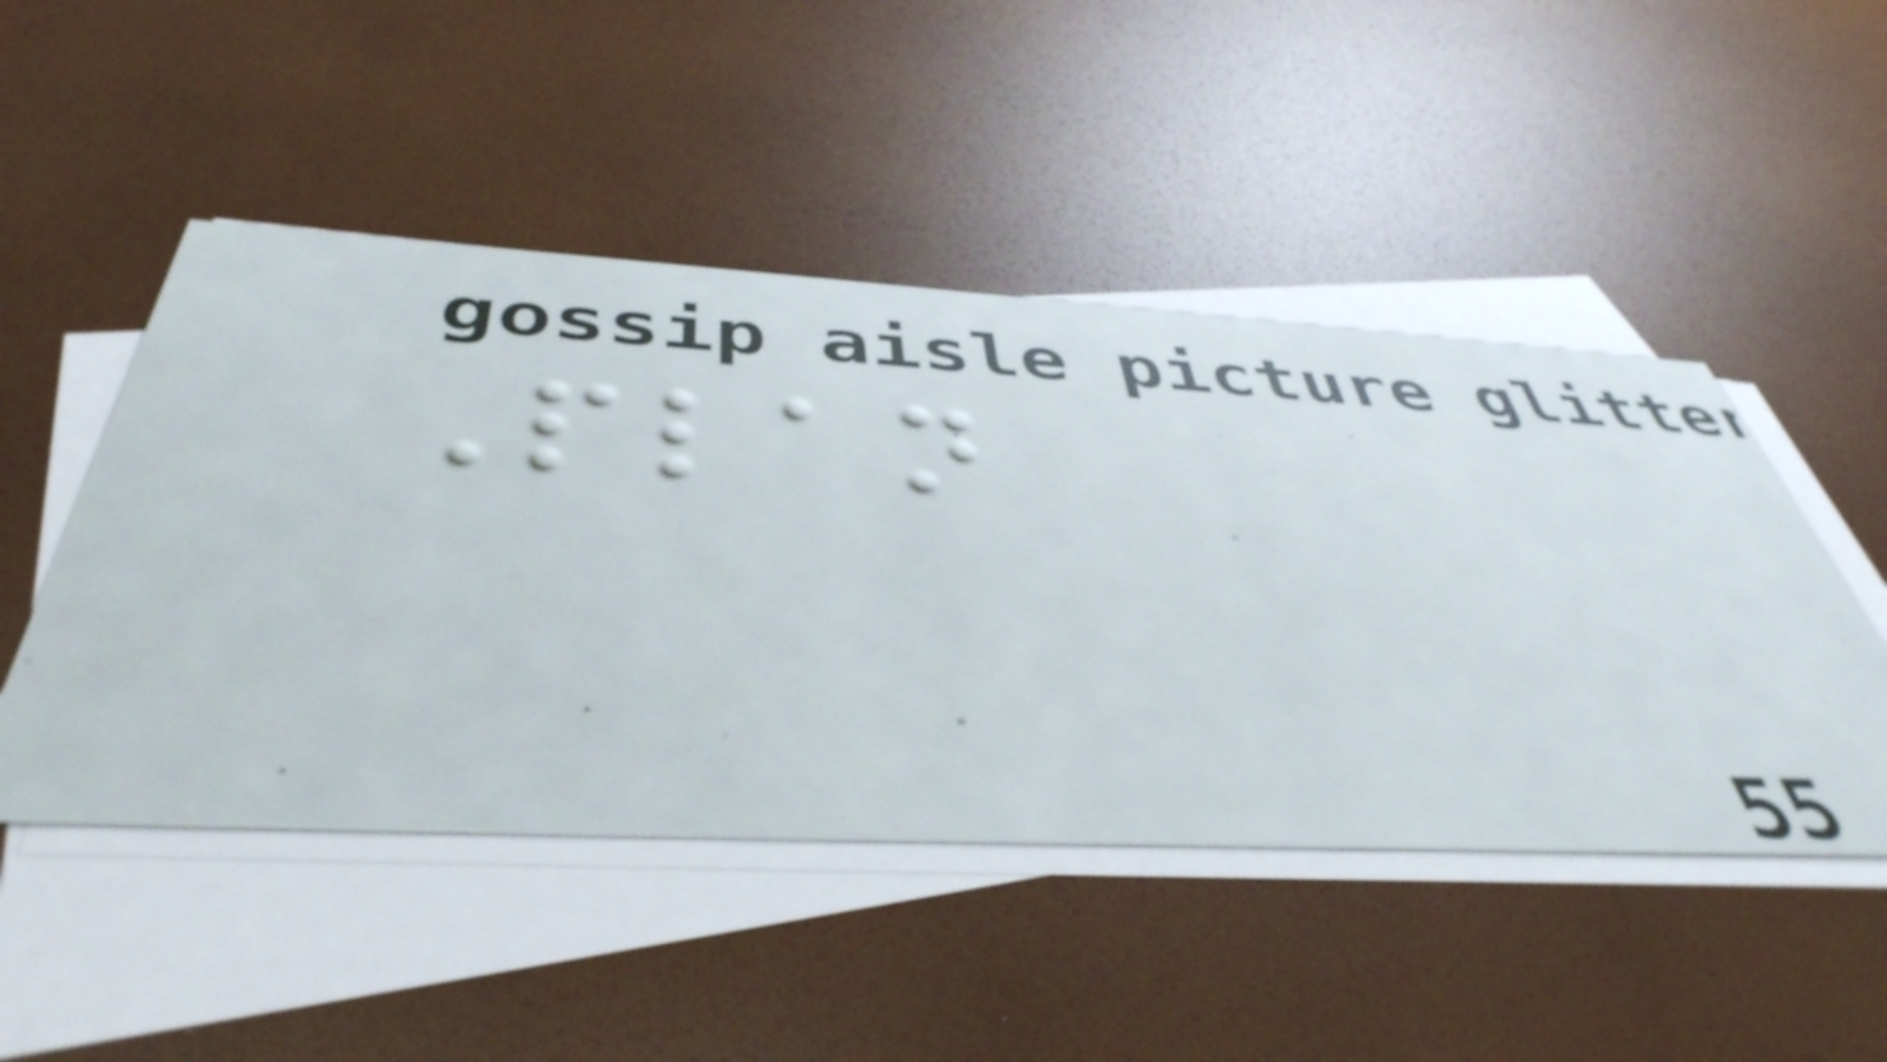Plan
